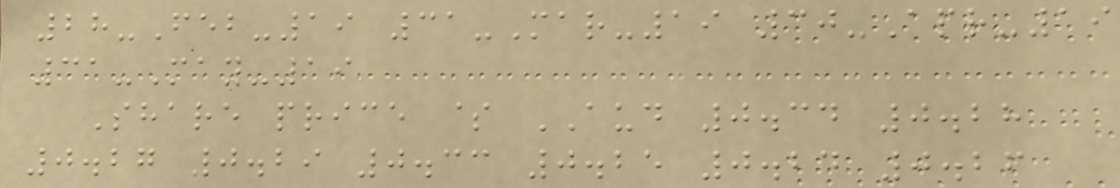28-Feb-19 31-Mar-19 30-Apr-19
31-May-19
Share price $ AUD 0.34 0.28
0.27 0.29 0.33 0.25 0.24 0.26
